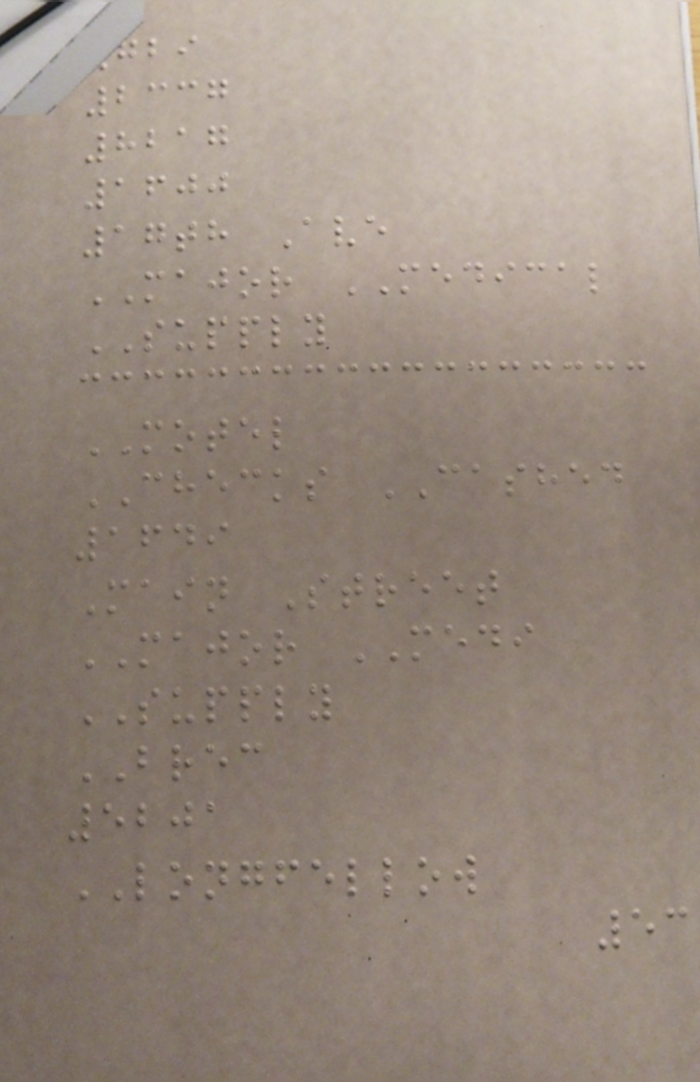729
2337
8217
1600
17th Ave
MAJOR MEDICAL
SUPPLY
MOTEL
CHECKS CASHED
1649
Main Street
MAJOR MEDI
SUPPLY
BREC
5201
LONGFELLOW
53
